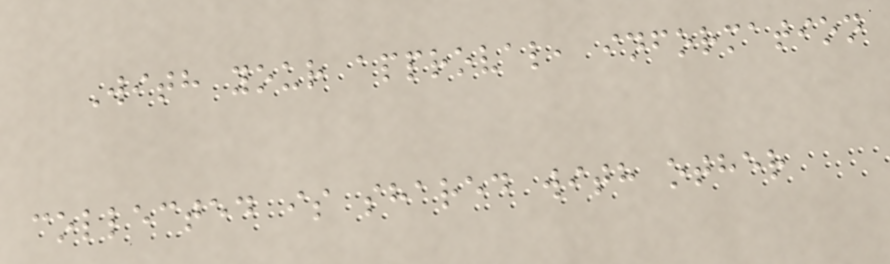With your approval, information
collected is shared with other
